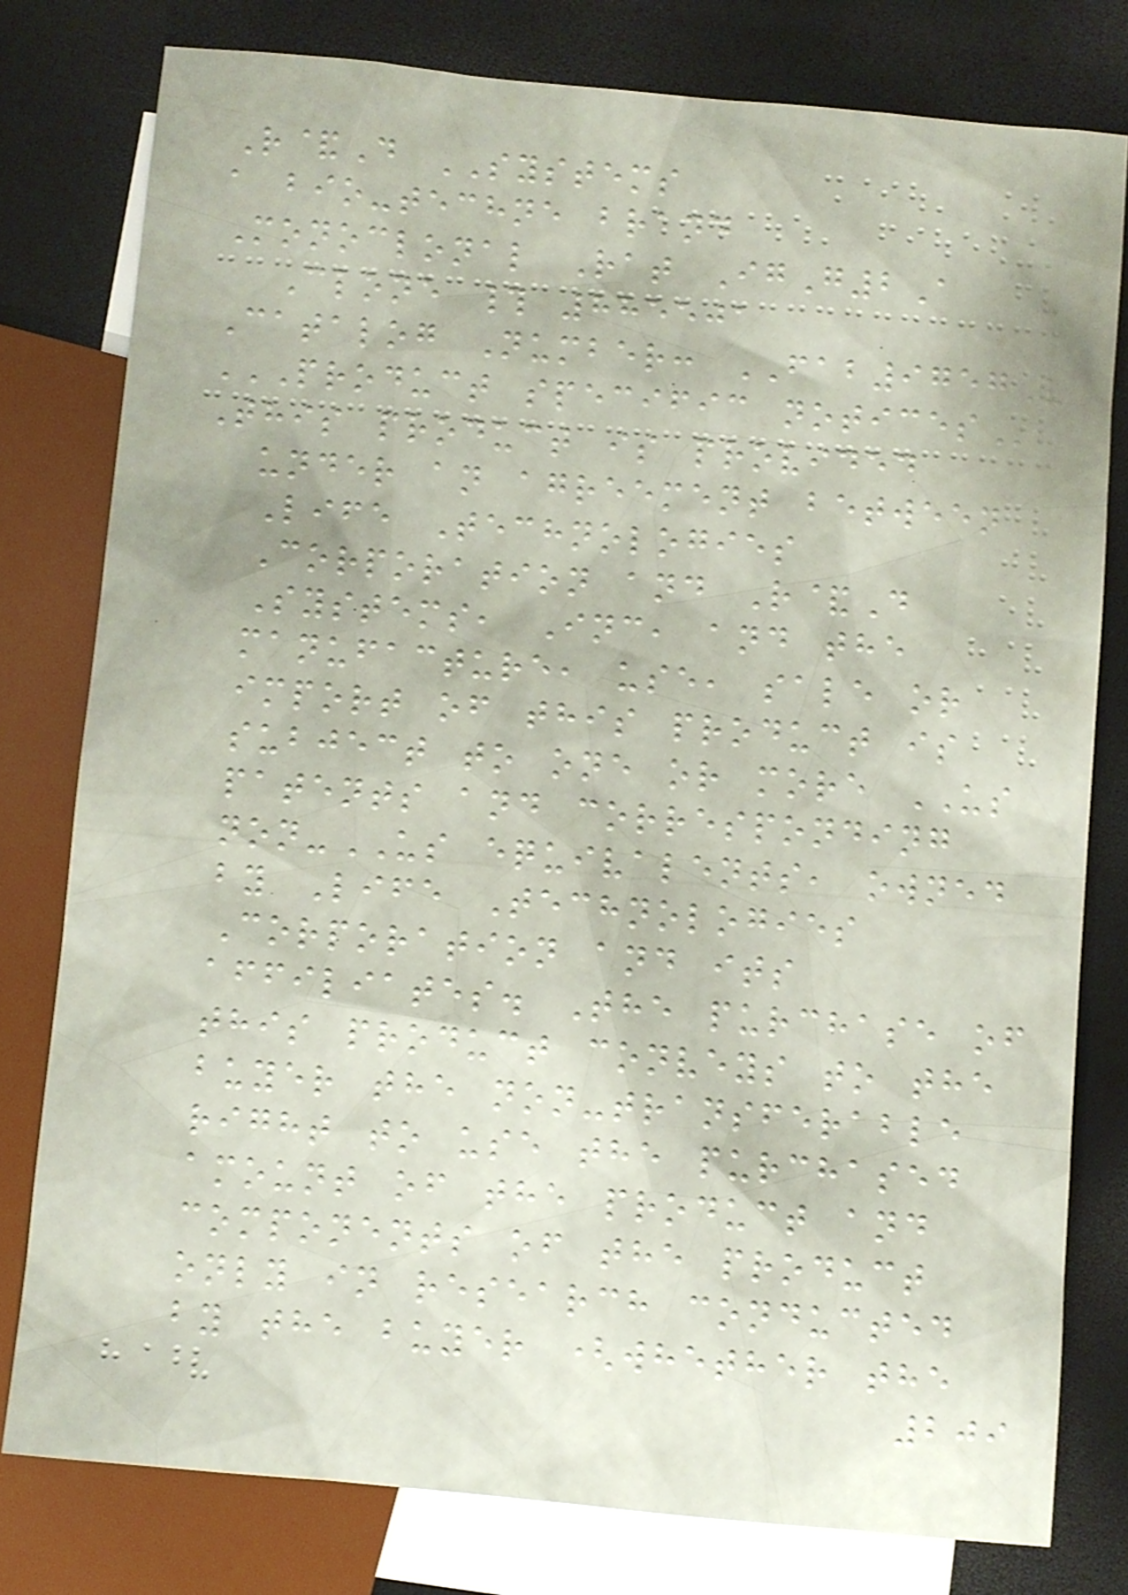R&D SYSTEMS
a bio-techne brand
Monoclonal Rat IgG2A
Clone # 885501
Catalog Number: FAB9757V
PRODUCT SPECIFIC NOTICES
This product is provided
under an agreement between
Life Technologies
Corporation and R&D
Systems, Inc, and the
manufacture, use, sale or
import of this product is
subject to one or more US
patents and corresponding
non-US equivalents, owned
by Life Technologies
Corporation and its
affiliates. The purchase of
this product conveys to the
buyer the non-transferable
right to use the purchased
amount of the product and
components of the product
only in research conducted
by the buyer (whether the
209
